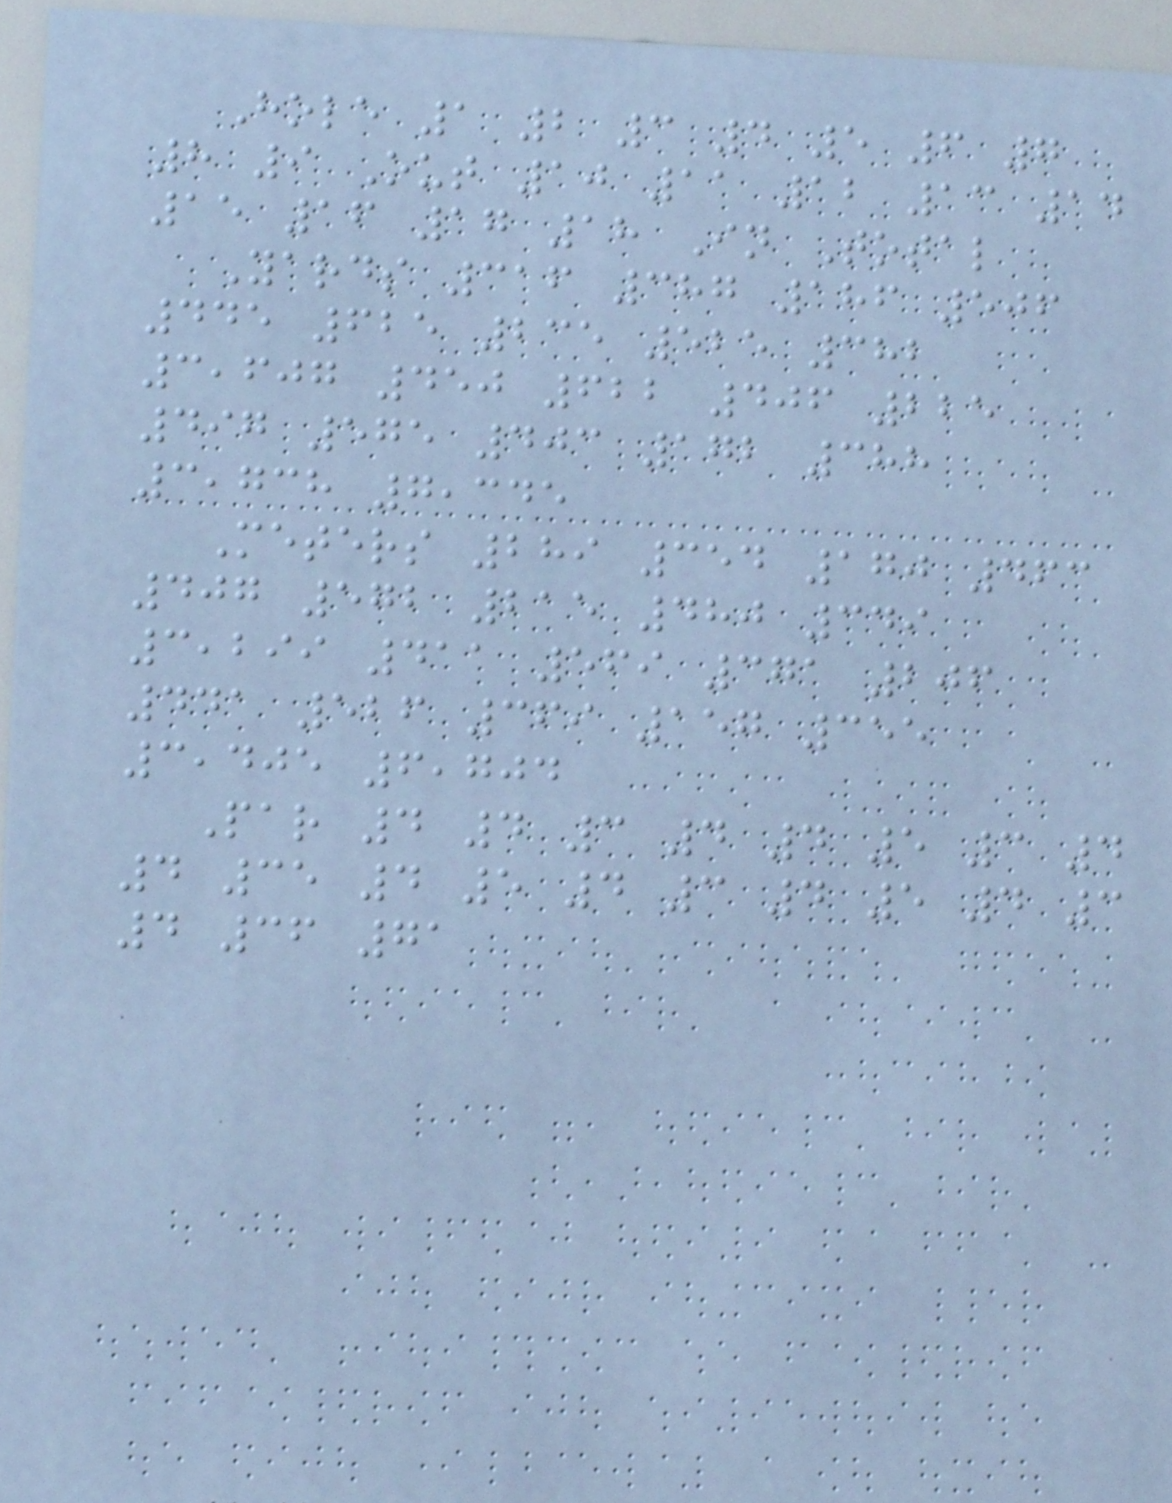Hole 1 2 3 4 5 6 7
8 9 Out 10 11 12 13 14
15 16 17 18 In Total
Yards 316 387 186 506
445 625 235 525 382
3,607 450 622 406 225
497 575 403 172 388
3,738 7,345
Meters 289 354 170 463
407 572 215 480 349
3,299 411 569 371 206
441 526 369 157 355
3,405 6,704
Par 4 4 3 4 4 5 3 4
4 35 4 5 4 3 4 5 4 3
4 36 71
